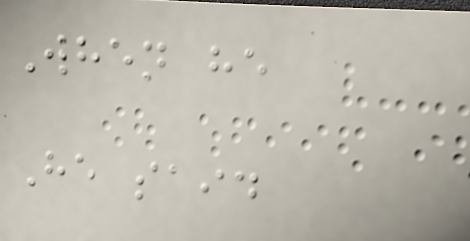When he
He said
